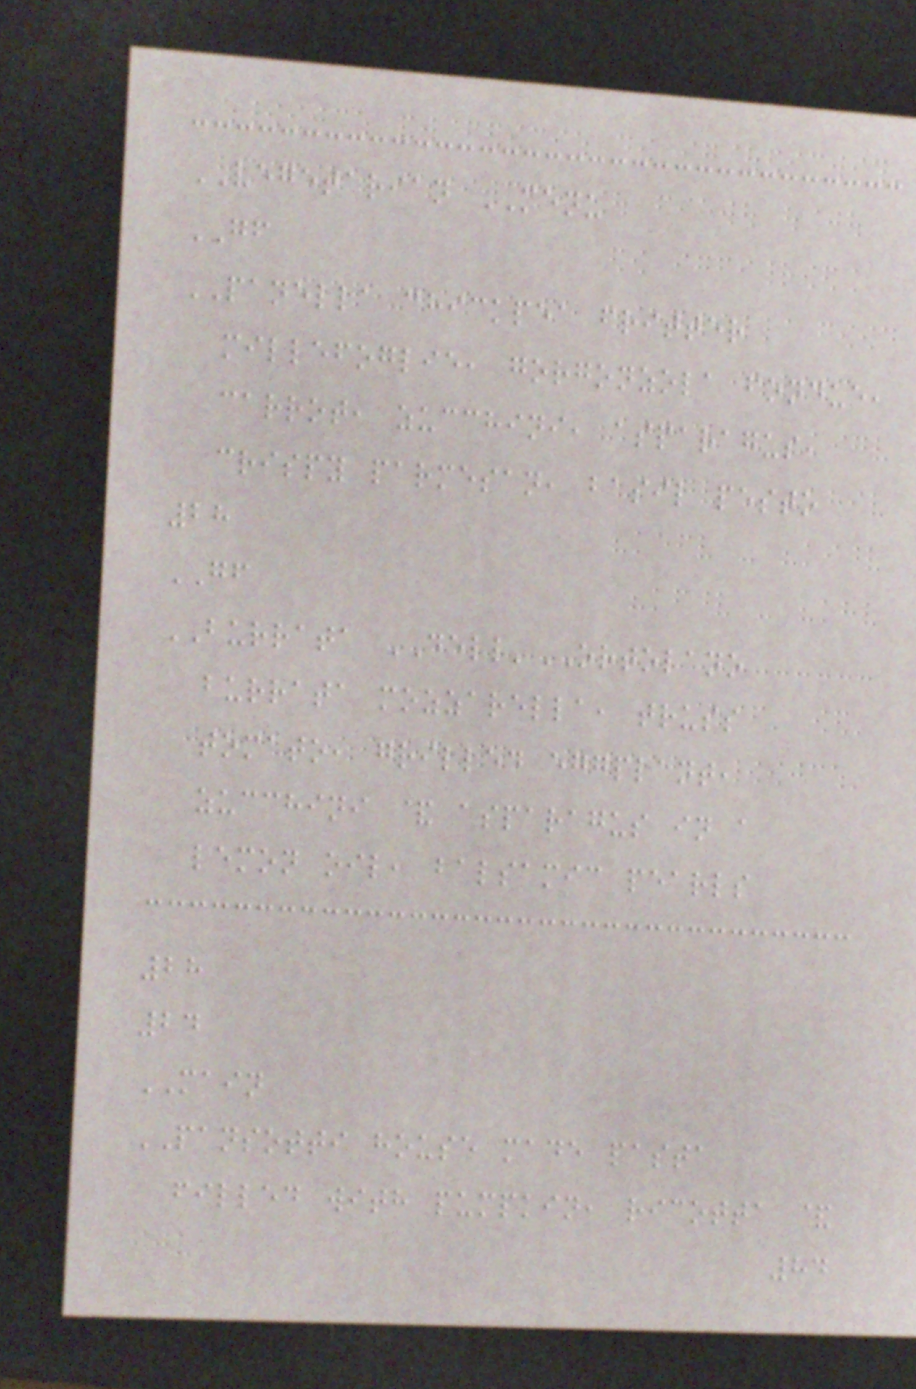VEGETARIAN MENU
GF
PANELLA chickpea fritter
millefoglie, gorgonzola fondue,
carrot, zucchini, asparagus,
crispy parmesan, basil pesto
28
GF
BURRATA DELL'ORTOLANO
burrata mozzarella, truss
tomato, grilled eggplant,
zucchini & asparagus in a
lemon oil, balsamic pearls
28
24
MAIN
PANSOTTI house made pasta
filled with pumpkin, ricotta &
84
